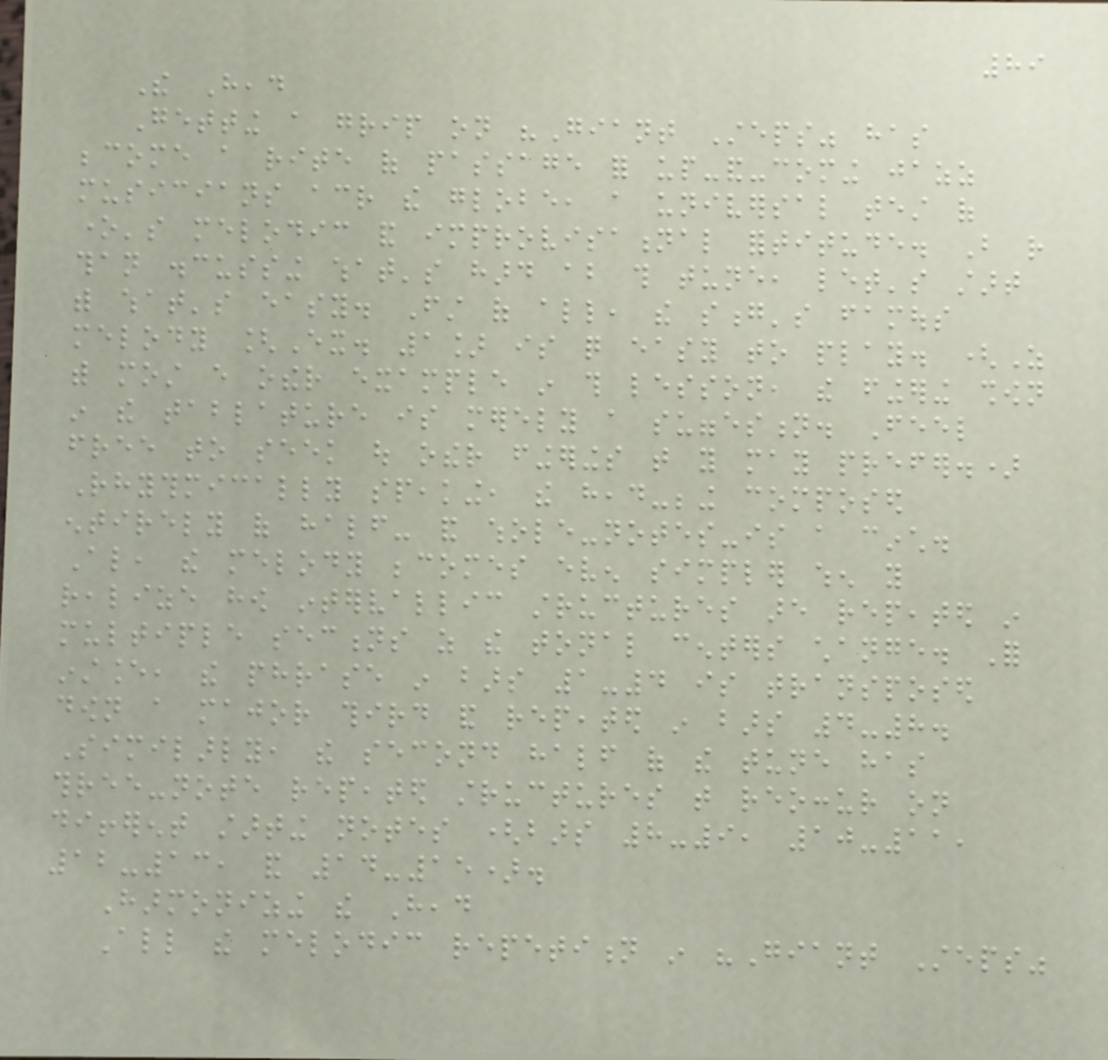89
The Head
Getting a grip on "Giant Steps" has
become a rite of passage for up-and-coming jazz
musicians across the globe, a universal test of
one's melodic and improvisational fortitude. But rather
than discussing what's hard about this tune, let's start
with what's easy. First of all, the song's famous
melody [Ex. 1] is quite easy to play. (As
with most every other example in this lesson, the fingering shown
in the tablature is merely a suggestion. Feel
free to seek out other fingerings that you may prefer.)
Rhythmically speaking, the head-being composed
entirely of half- and whole-notes-is a cinch.
Also, the melody becomes even simpler when you
realize how intervallic structures are repeated in
multiple sections as the tonal centers change. For
instance, the phrase in bars 1-4 is transposed
down a major third and repeated in bars 4-8.
Similarly, the second half of the tune has
three-note repeated structures that reoccur on
different starting notes (bars 8-9, 10-11,
12-13, and 14-15).
Harmonizing the Head
All the melodic repetition in "Giant Steps"
